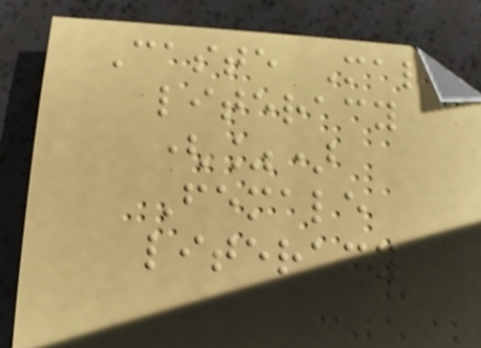Caste Male
literacy
(%)
Female
literacy
